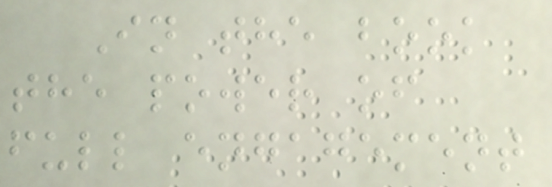In the book
the power of
full engagement
